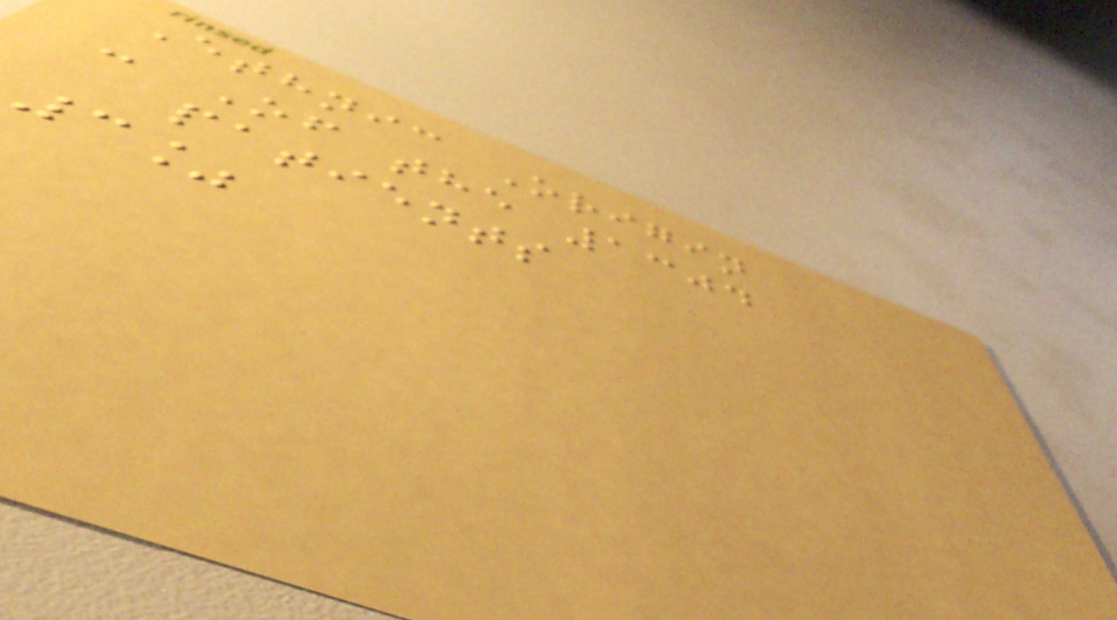Ethnic Origin
- Of the 1304
patients
3%
